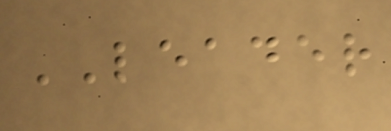LEADER
